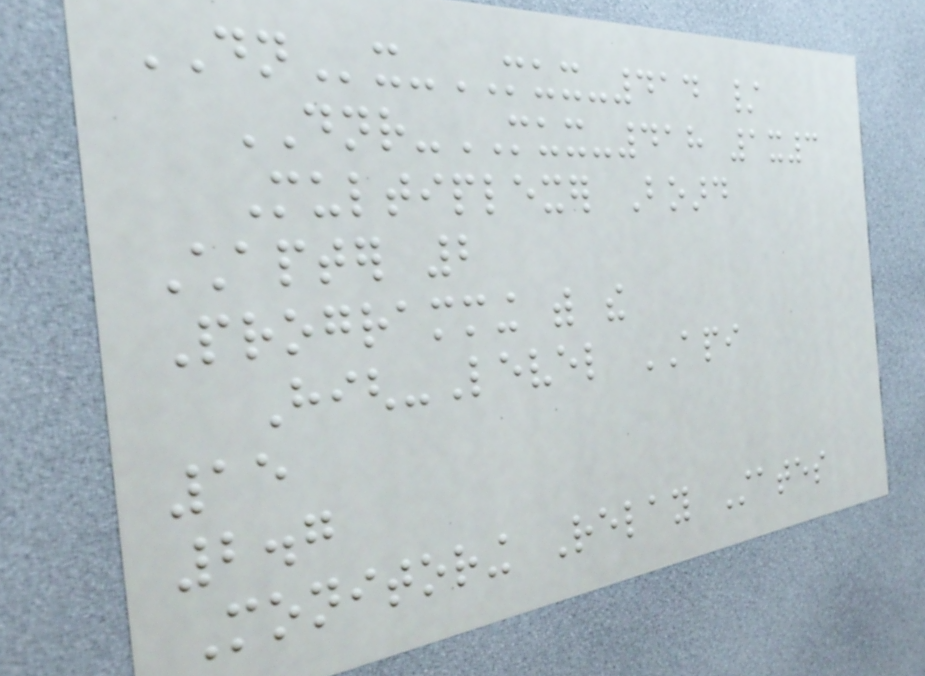DNx-MUX-414 /
DNR-MUX-418 1x3
Multiplexer Board
Chapter 2
Programming with the
High-Level API
15
2.7
Monitoring Relay States
